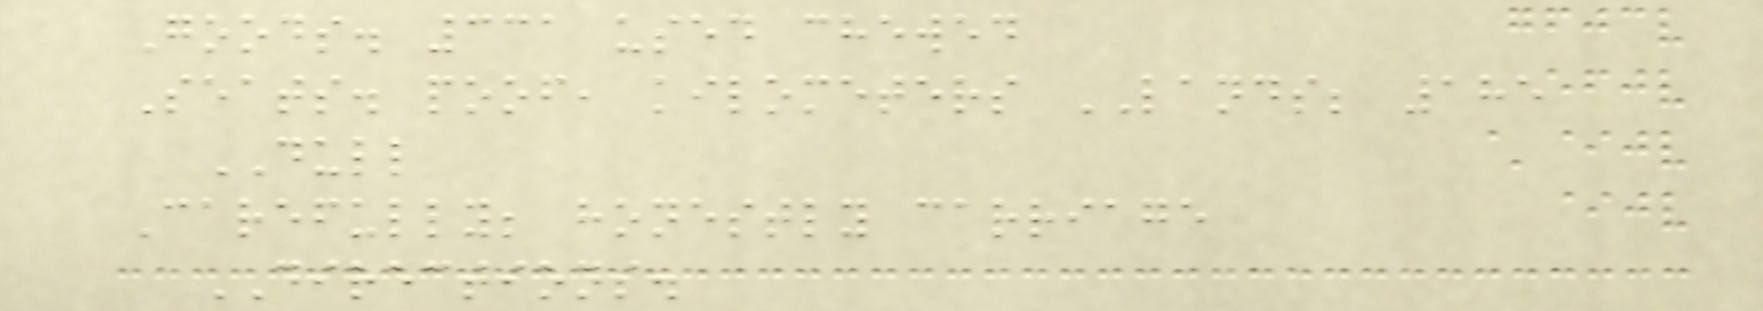Goods. 331 used chewed
Seats. poof, kilometers LANDS; 185
DULL
Carefully; honestly carriage
DIRECTIONS.
